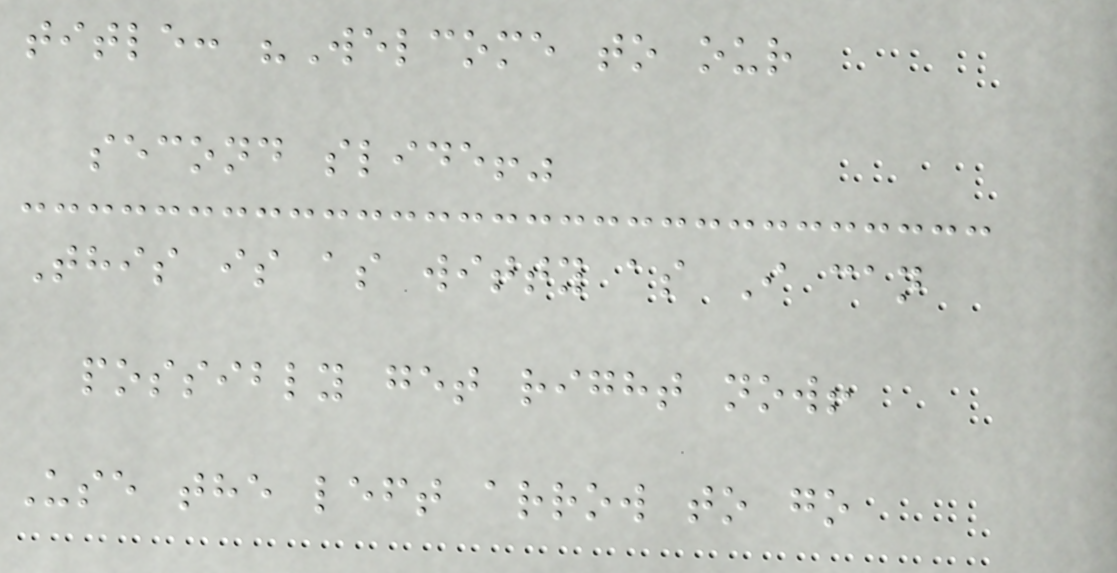title: "Welcome to our
second slide!"
This is as witty as I can
possibly get right now!
Use the left arrow to go
